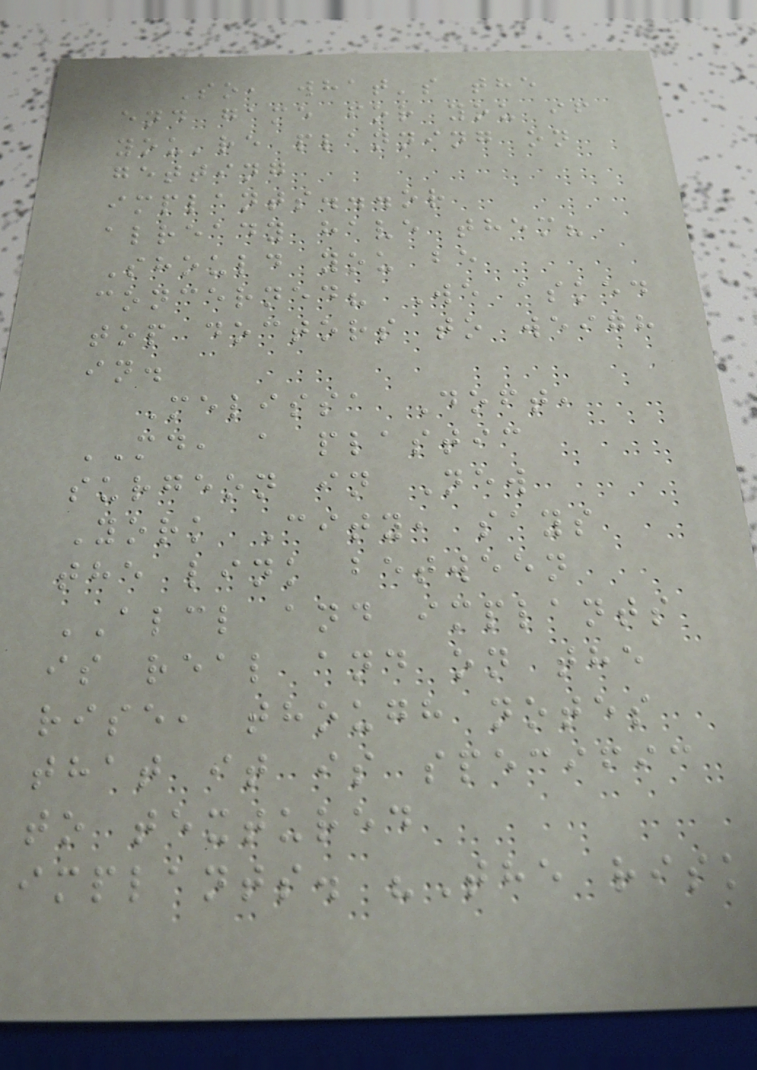So, what's the
end game for you if
you're planning on
getting
implants...or
already have them?
Should you be
concerned? We asked
top doctors to weigh
in.
Melissa Doft,
MD, a plastic
surgeon in New
York City, says
the link between
ALCL and implants
is real and on the
rise, though notes
that it is specific
to textured
implants. "The risk
